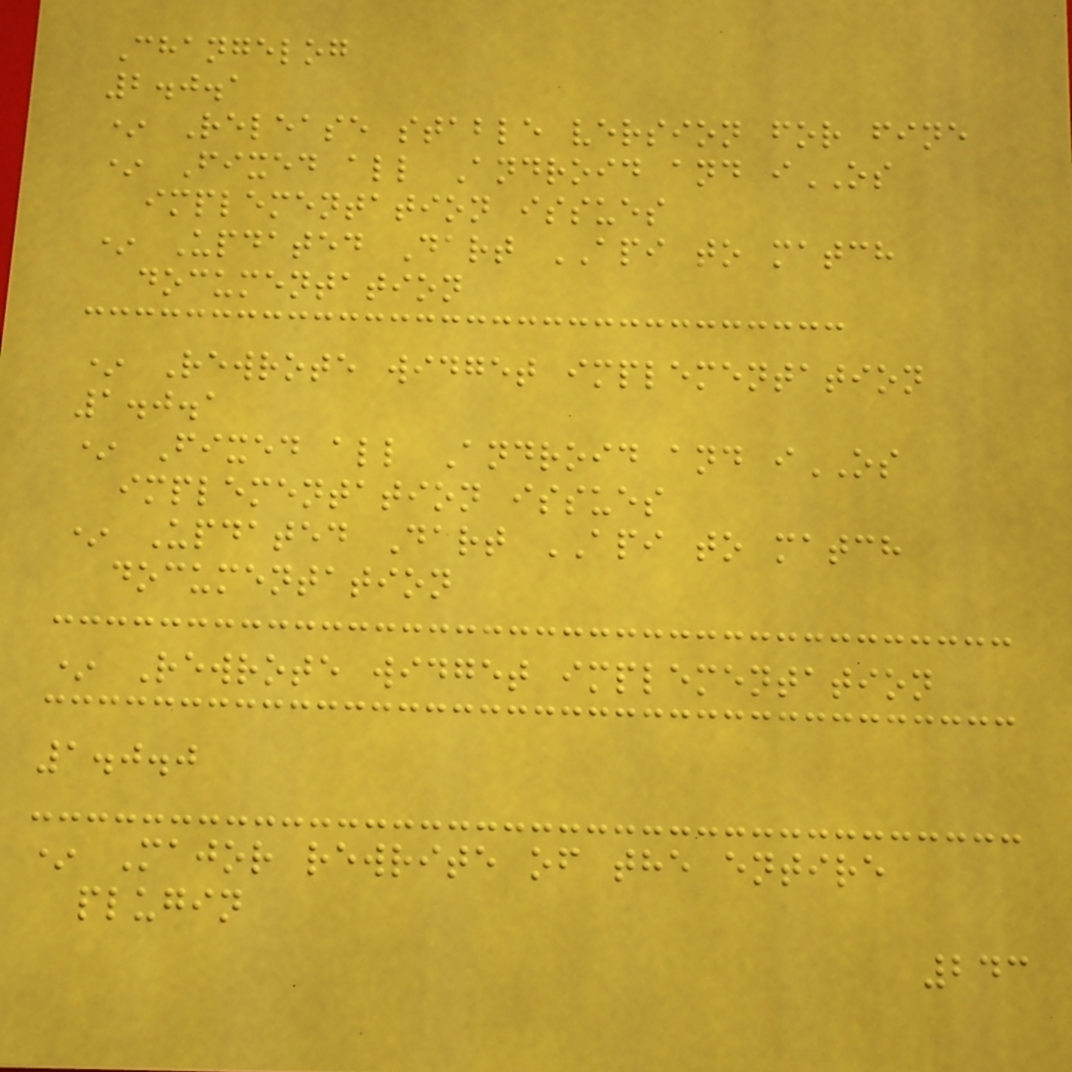Changelog
2.0.1
* Release stable version for fine
* Fixed all Android and iOS
implementation issues
* Updated Dart API to match
documentation
* Rewrote widget implementation
1.0.1
* Fixed all Android and iOS
implementation issues
* Updated Dart API to match
documentation
* Rewrote widget implementation
1.0.0
* Major rewrite of the entire
plugin
243
